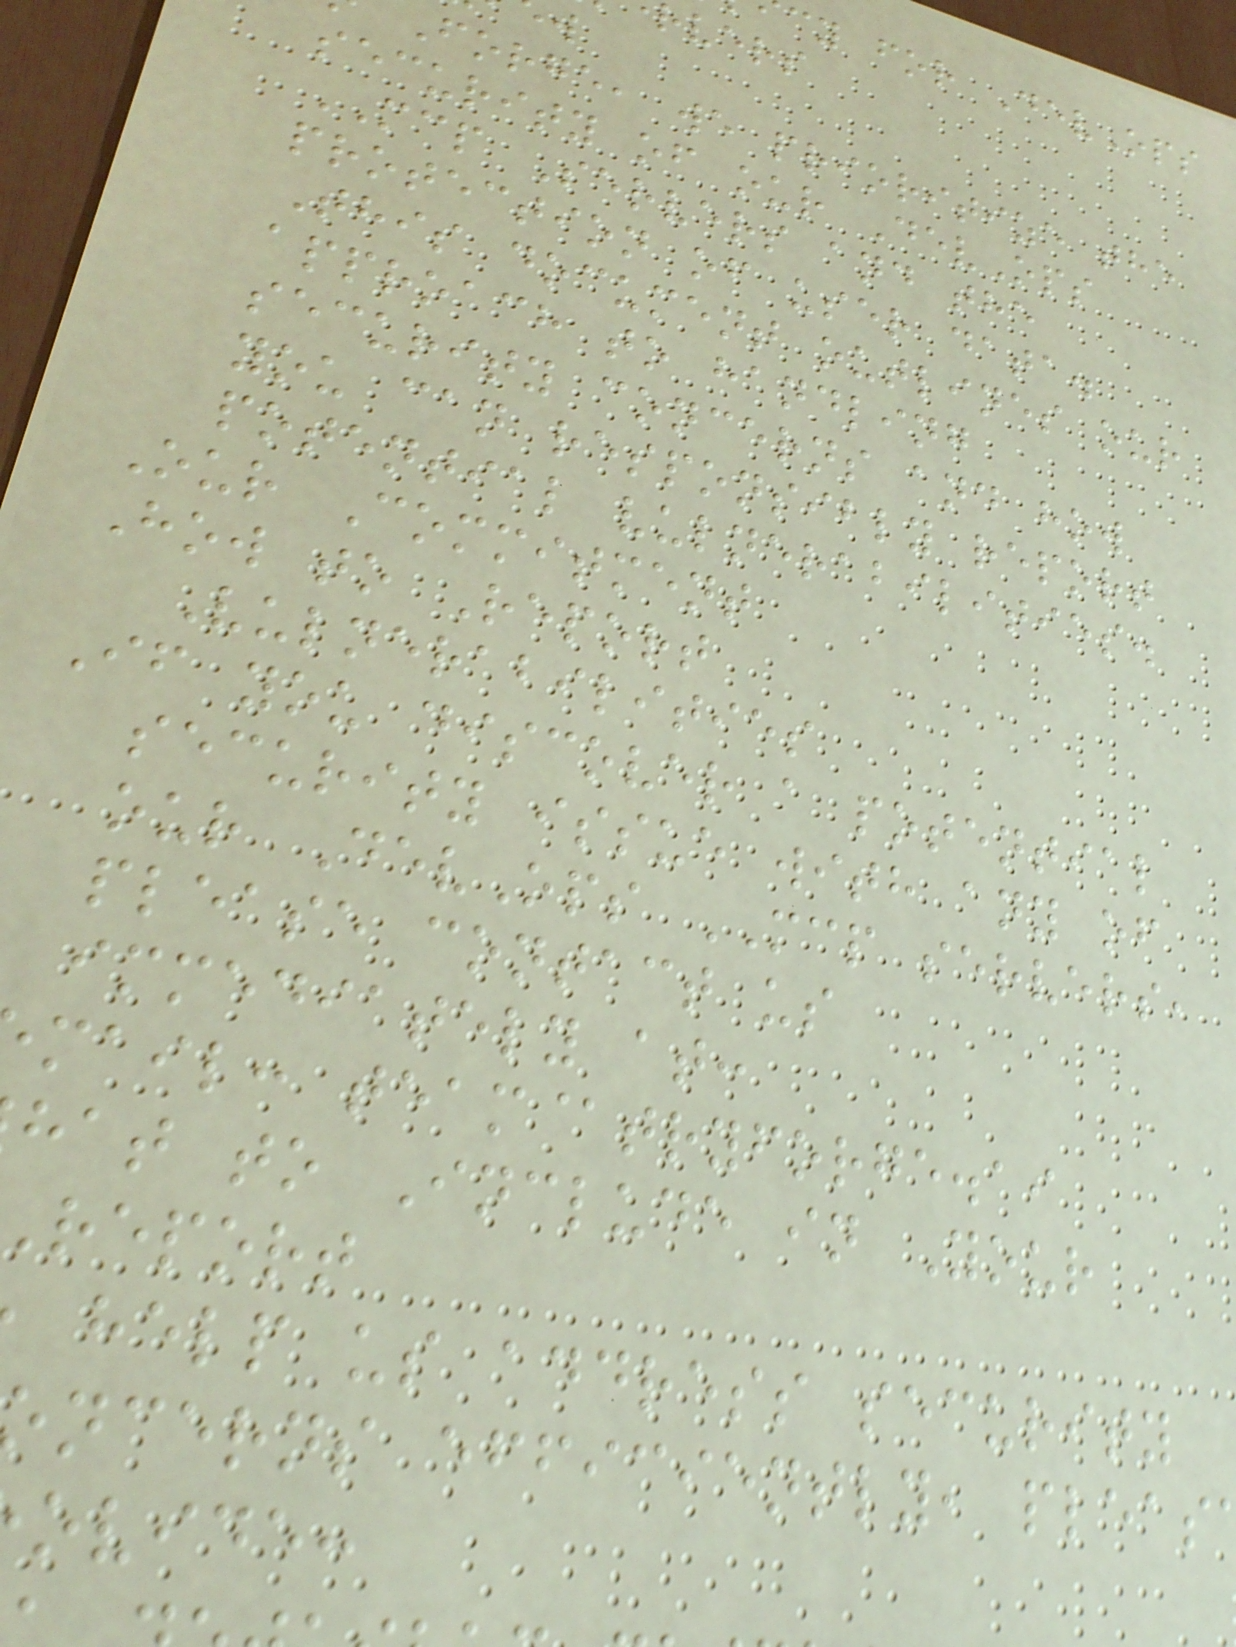cy for DevOps
rvers
Forge, we prioritize the
security of our DevOps
MCP Servers and the
protection of user data.
This document outlines our
approach to handling
security concerns and how
you can responsibly report
potential vulnerabilities.
Our Commitment
How to Report
Vulnerabilities
If you discover a potential
security issue with any of
our DevOps MCP servers,
please contact us
immediately at:
mail: team@tryforge.ai
hat to Include in Your
report
help us address security
ncerns efficiently, pleas
ovide:
